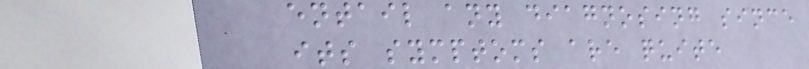entail any diagnosing since
its symptoms are quite
